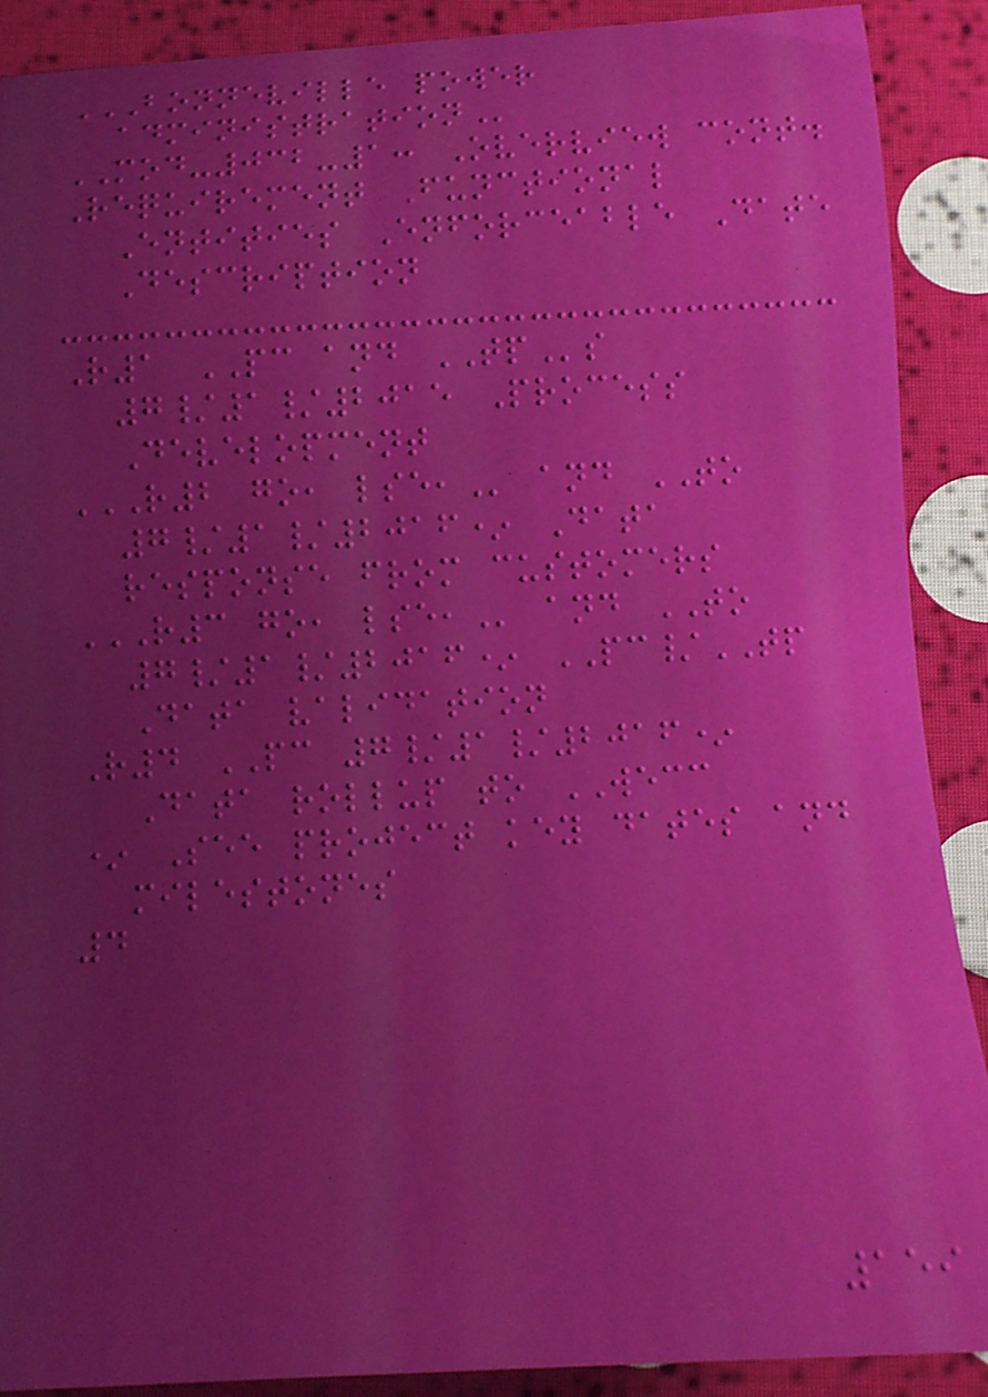BONNEVILLE POWER
ADMINISTRATION
MOD-032-1: Overview cont.
Requirement Functional
Entities Enforceable Date
Description
R1 PC and TPs
7/1/2015 Process
Development
R2 GO, LSE, and TO
7/1/2016* Data
response from customers
R3 GO, LSE, and TO
7/1/2016* PC/TP
Data validation
R4 PC 7/1/2016*
Data rollup to WECC
* See project key dates and
milestones
4
159
